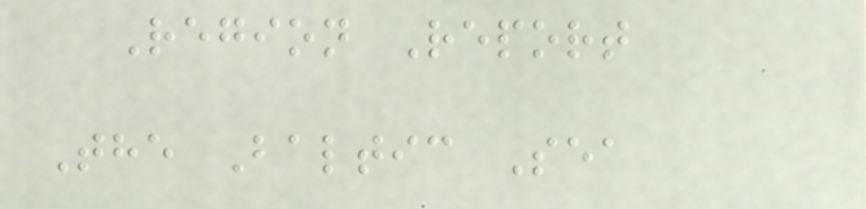Region Report
The Baltic Sea
